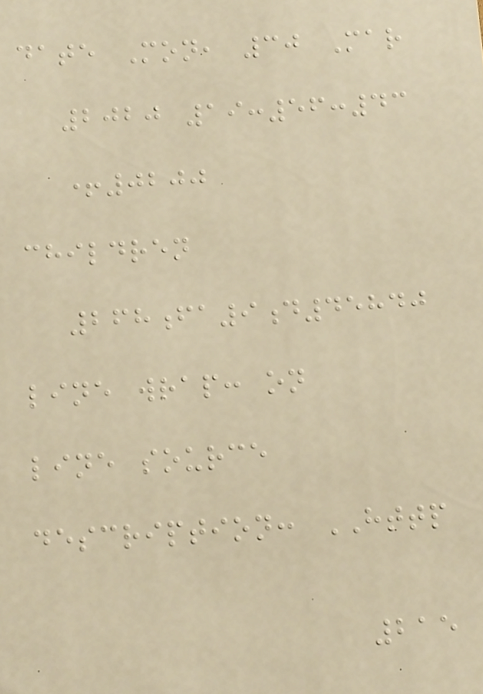date Mon, 30 Mar
2020 19:56:43
+0200
children
268fa9d45840
line wrap: on
line source
description: HTTP
215
